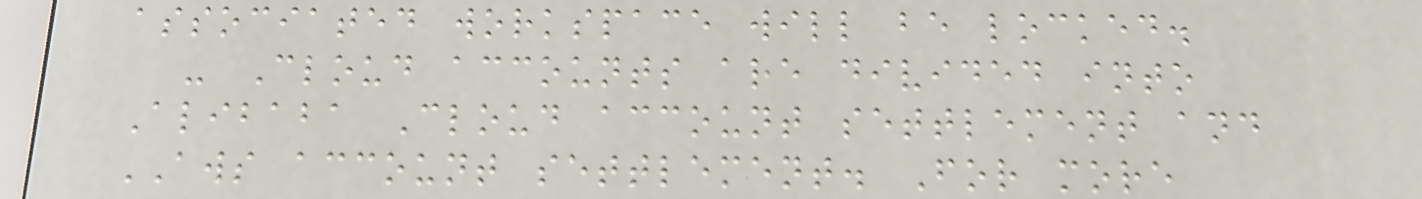associated workspace will be locked.
- Cloud accounts are divided into
Alibaba Cloud account settlement and
AWS account settlement. For more
